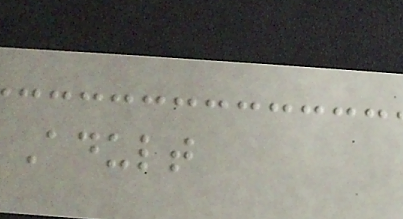Adult
